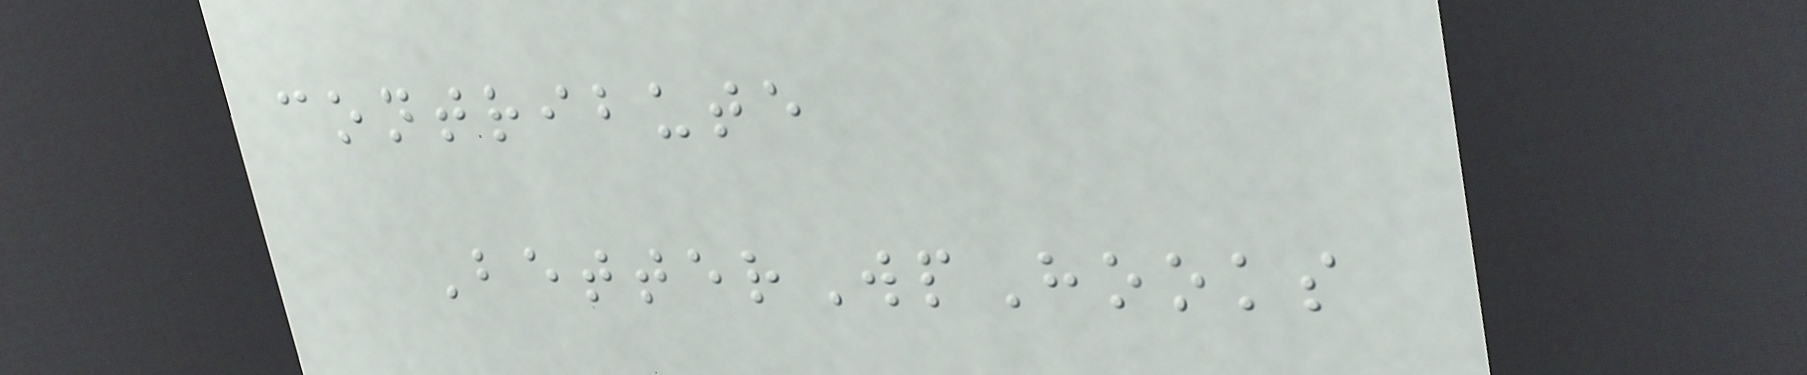contribute
BetterWpHooks
